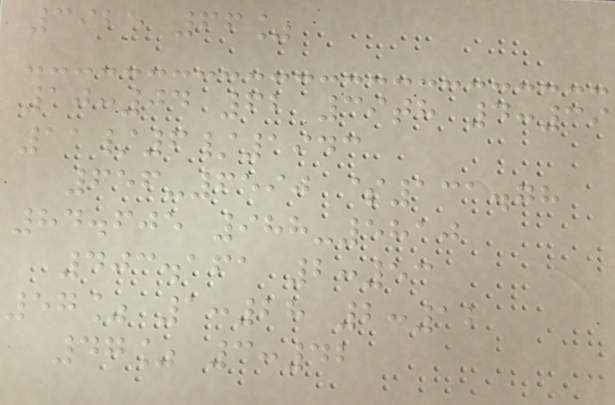3925 66%
10:04 62 39th 4:39
11/6/1943
656-6590 $131.78
84.605 988-5810
403.161 2:53
57% 1:28 2:12
47% 3:42
